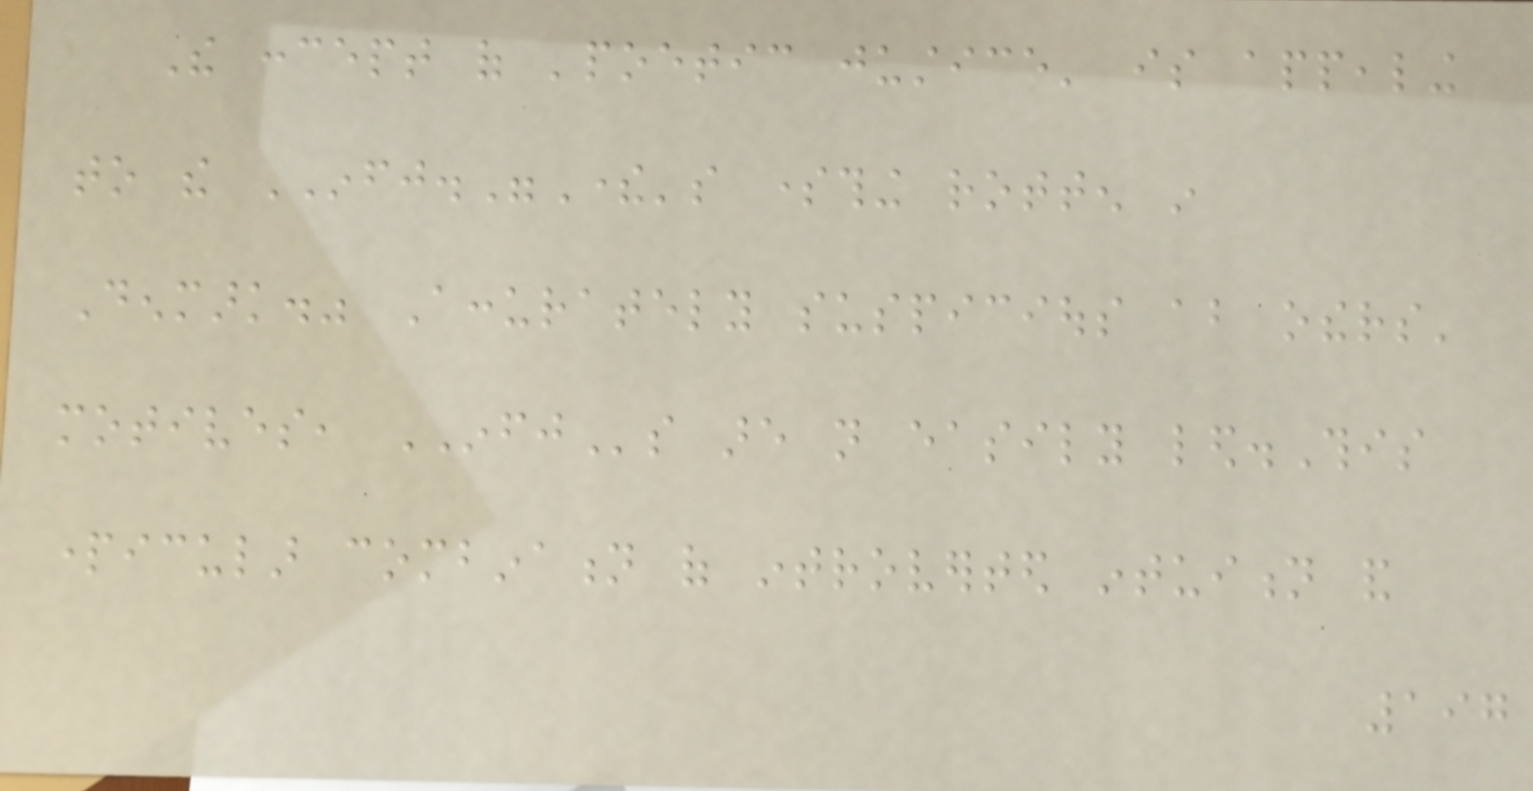The concept of 'poetic justice' is appealing
to the INFJ."There's something rotten in
Denmark." Accurately suspicious about others'
motives, INFJs are not easily led.This
particular combination of introverted intuition and
197
